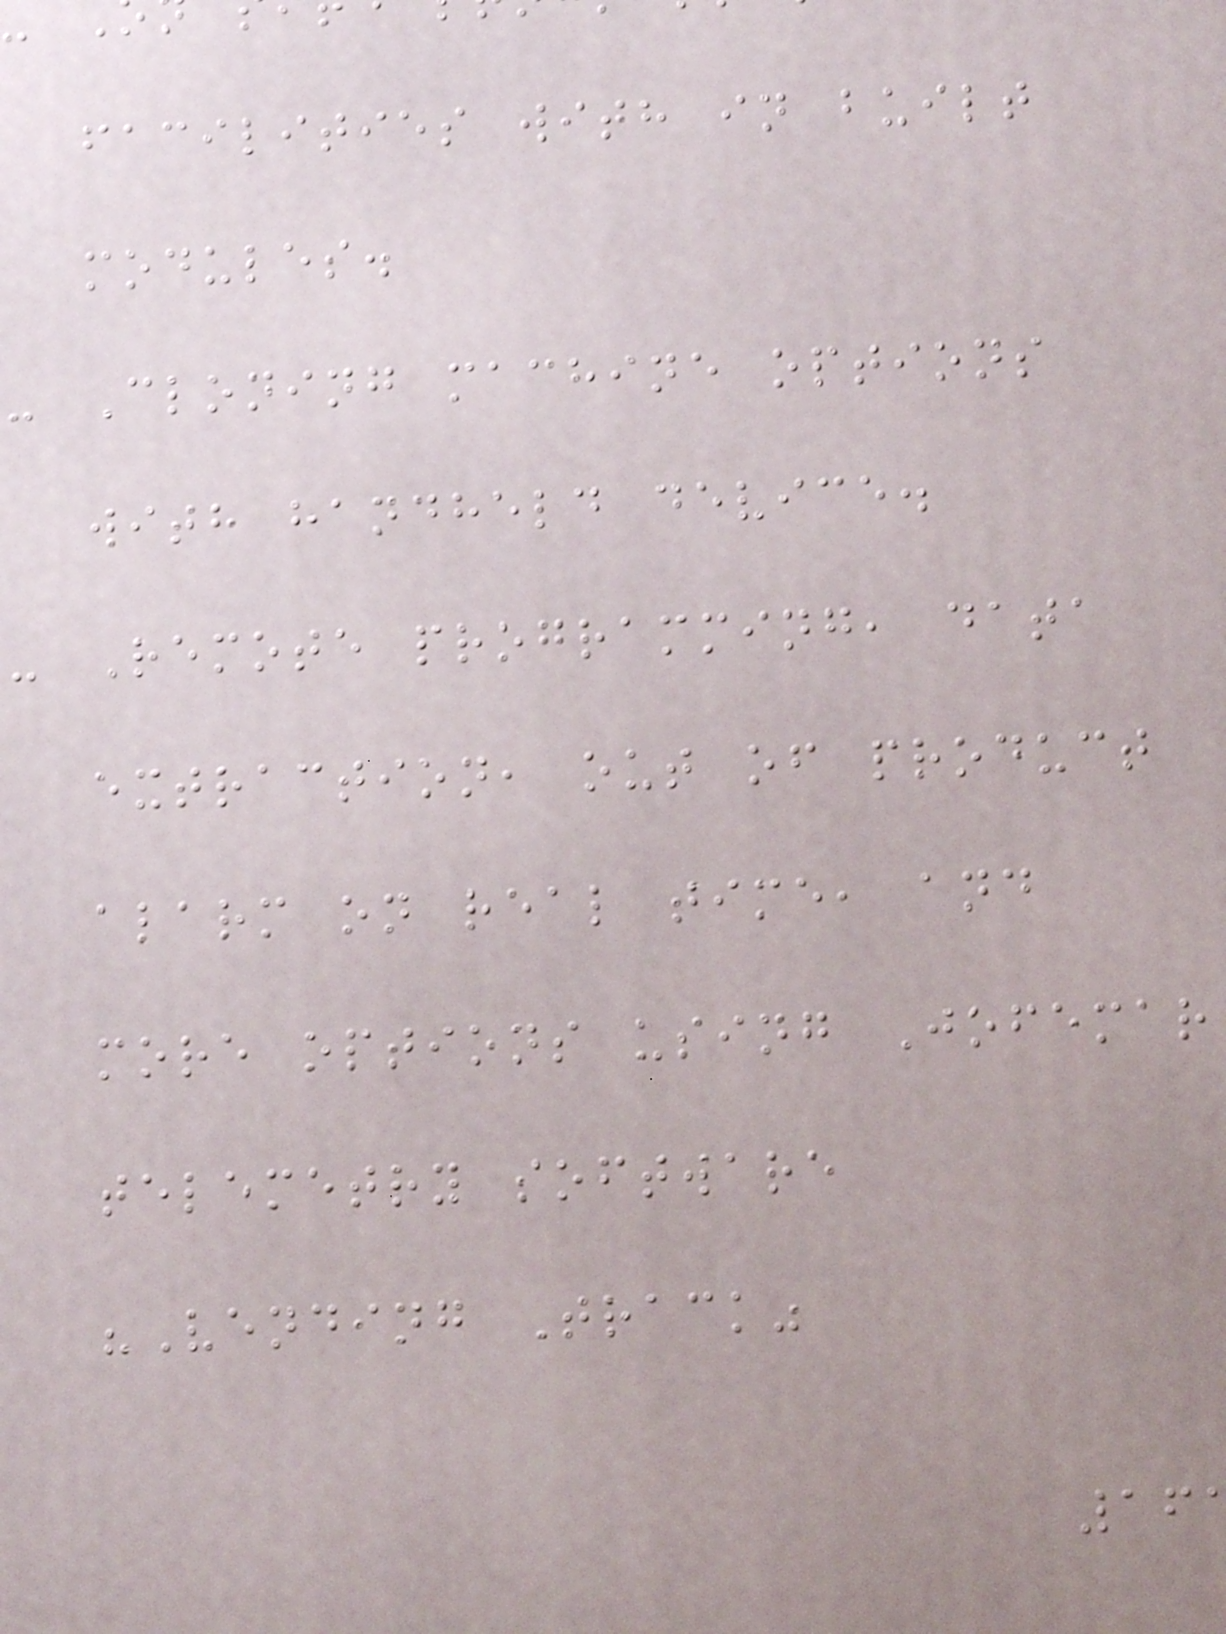facilities with in built
modules.
- Cloning machine options
with handheld device.
- Remote programming, data
extraction, out of product
alarm on real time, and
more options using Jofemar
telemetry software
"Vending Track"
